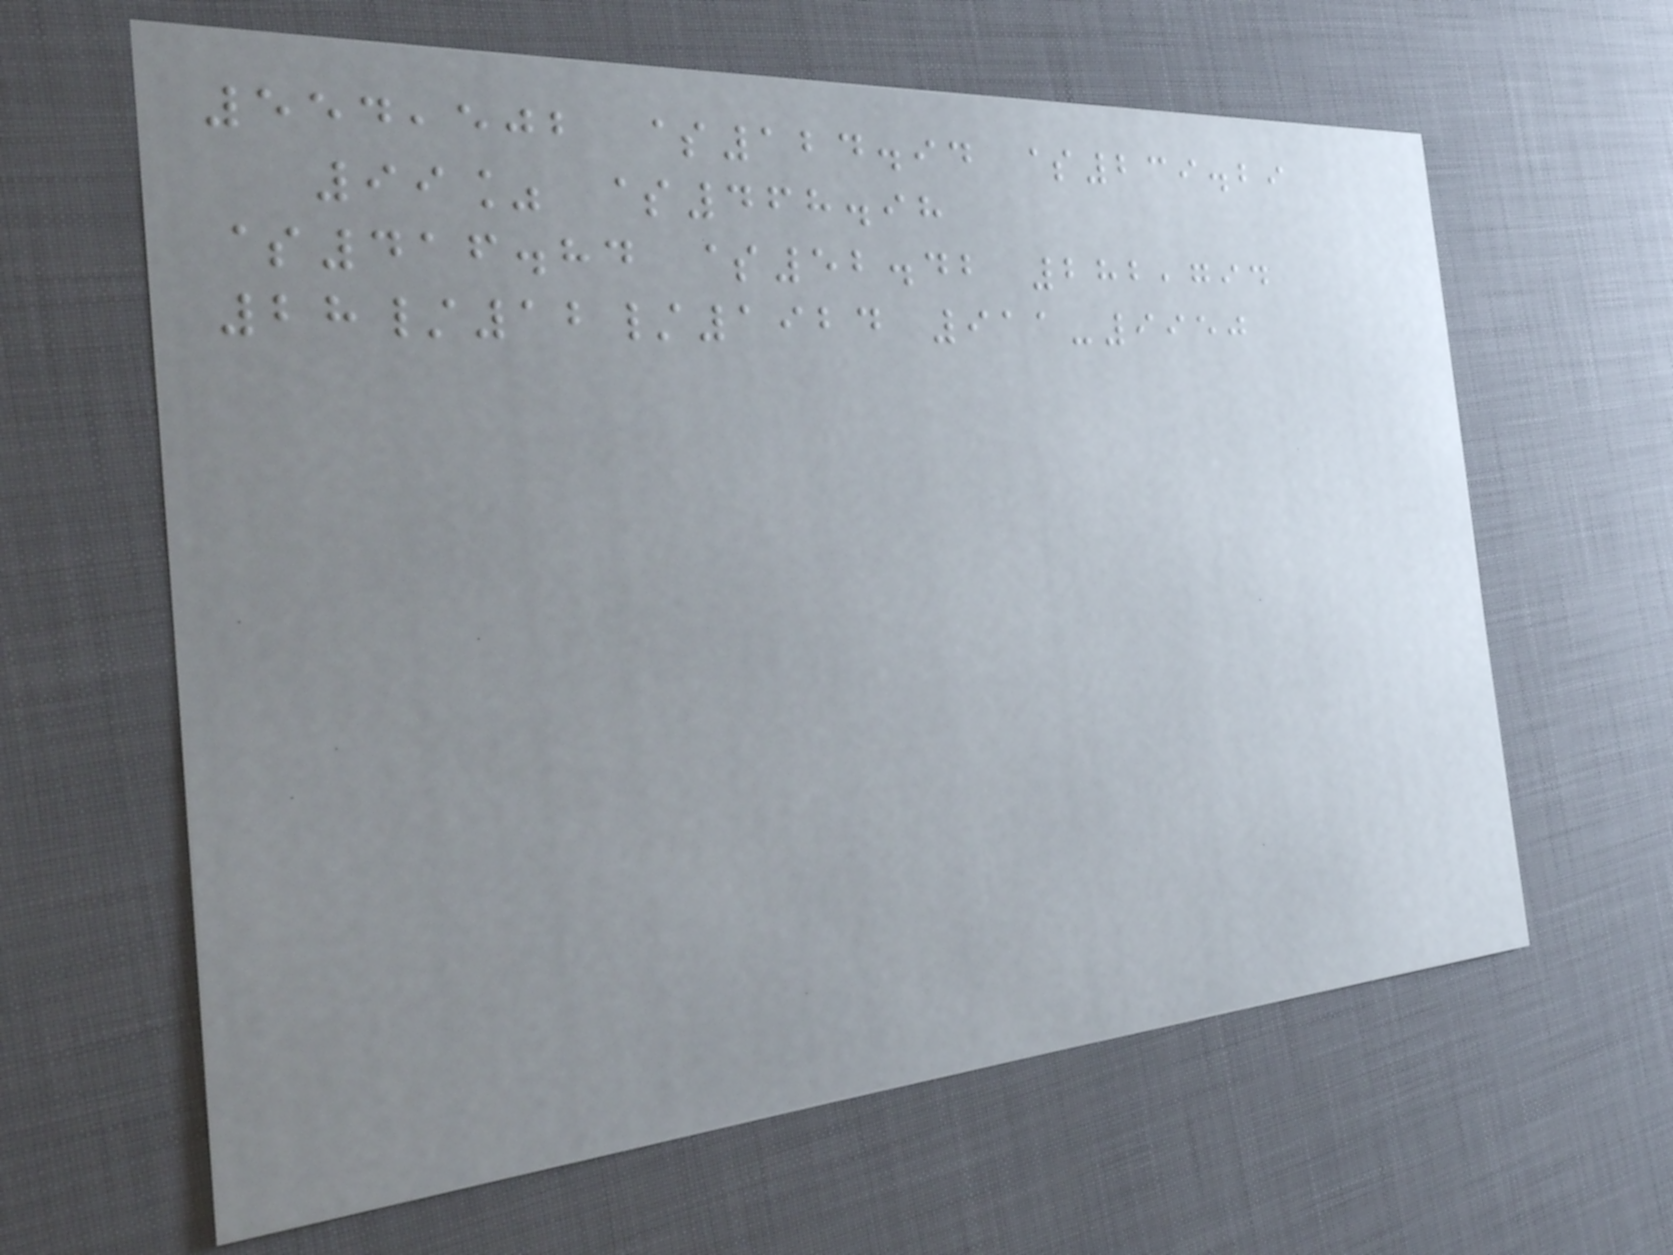554,502 $124.94 $239.29
99% $468.98
$416.84 $52.42 282,794
28/12/1924 911-9950
